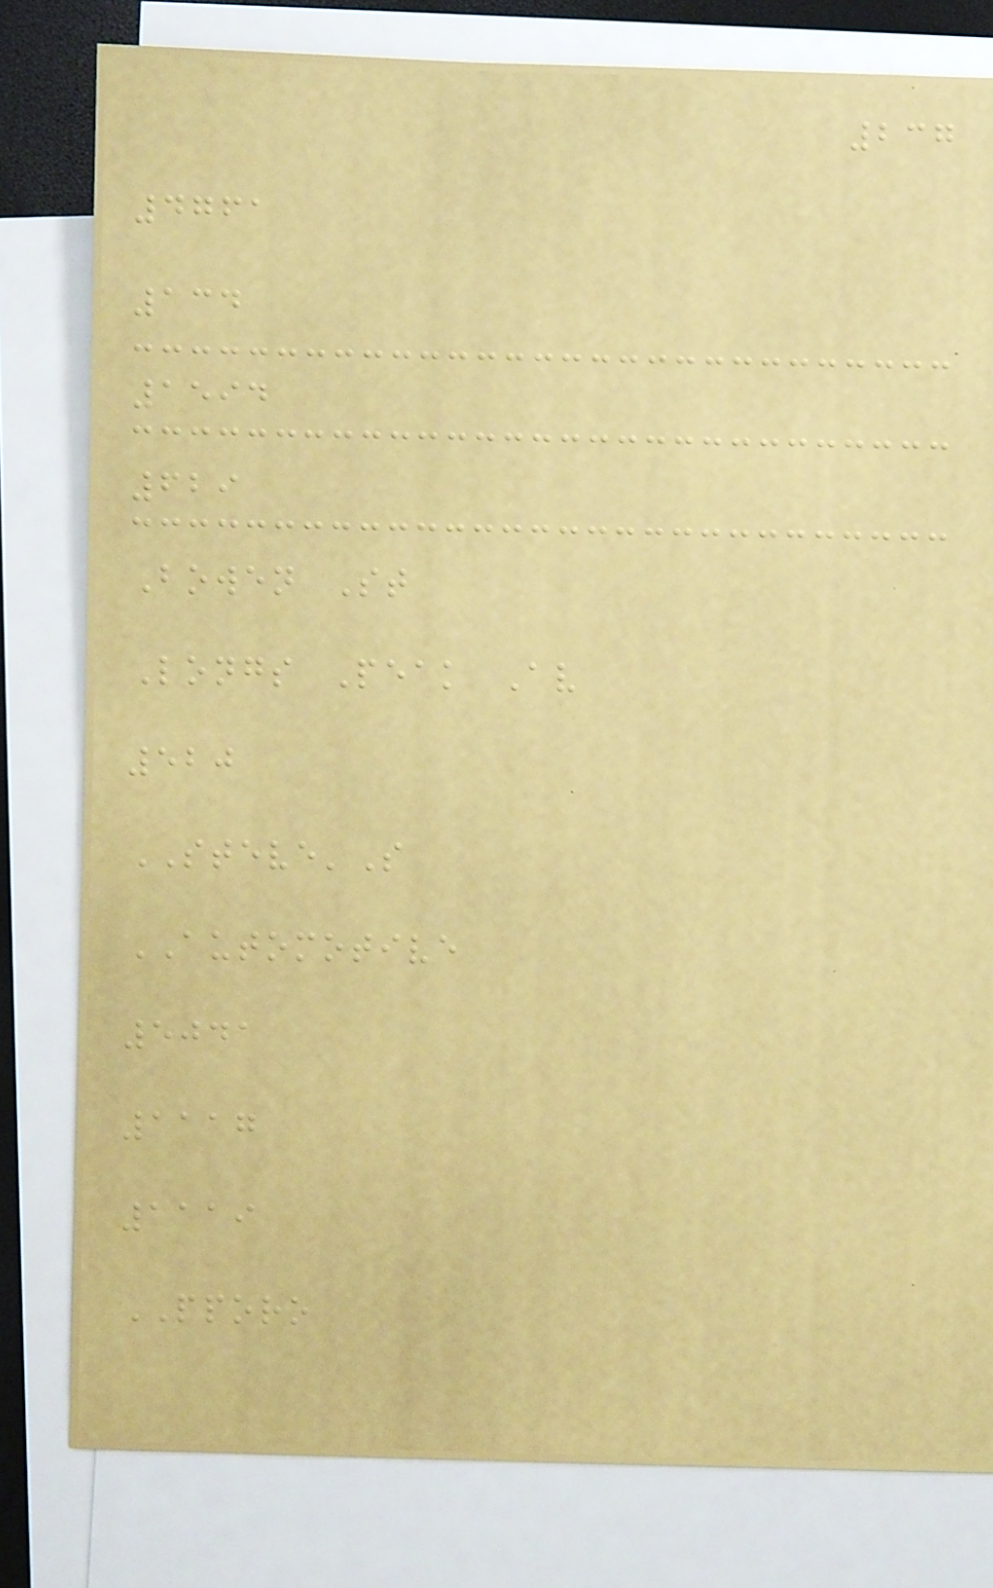237
4761
134
1594
629
Bowen St
Longs Peak Av
520
STEVE'S
AUTOMOTIVE
5041
1117
1119
PPORO
